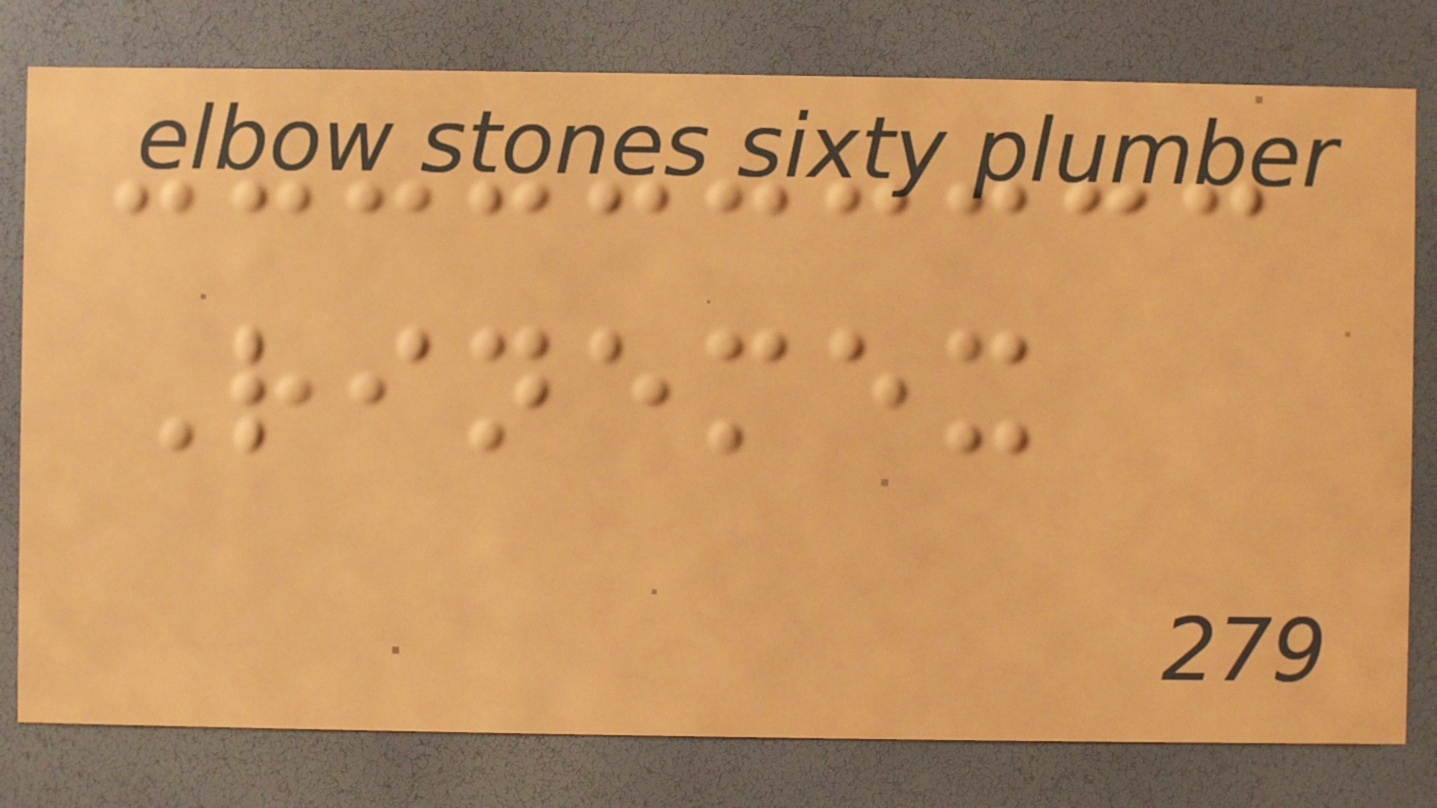Rinemex
